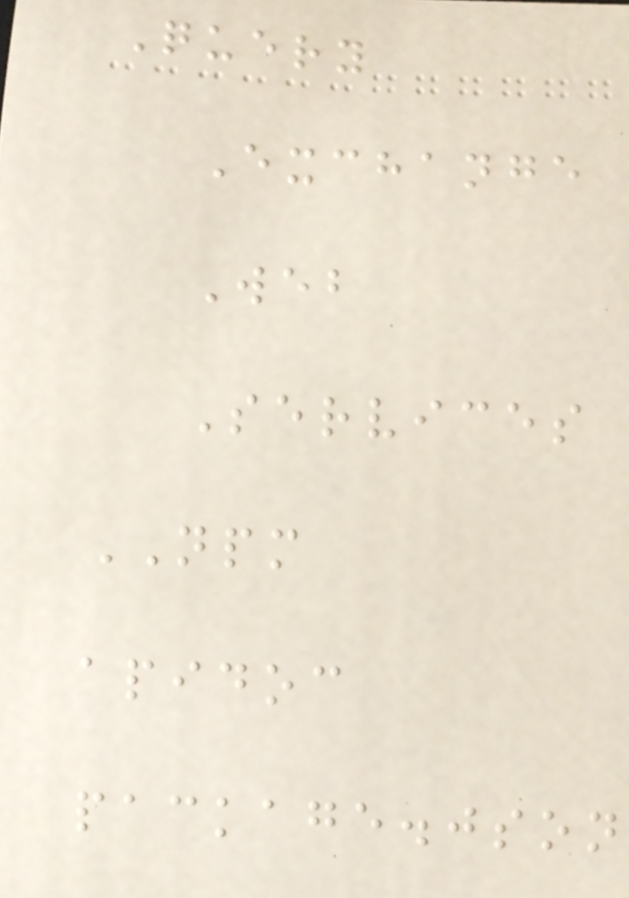Query
Exchange
Web
Services
NPM
apidoc
package.json
